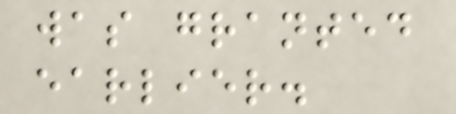was granted
earlier.
